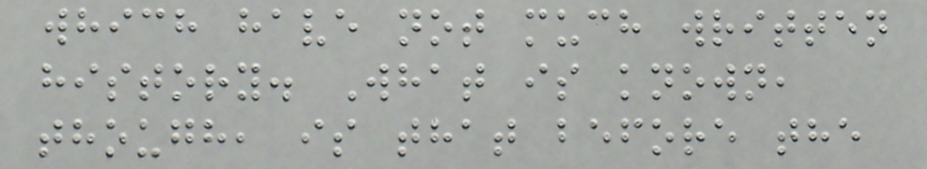which have not much written
history. What is known,
though, is that before the
